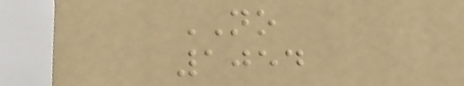NO
1054
